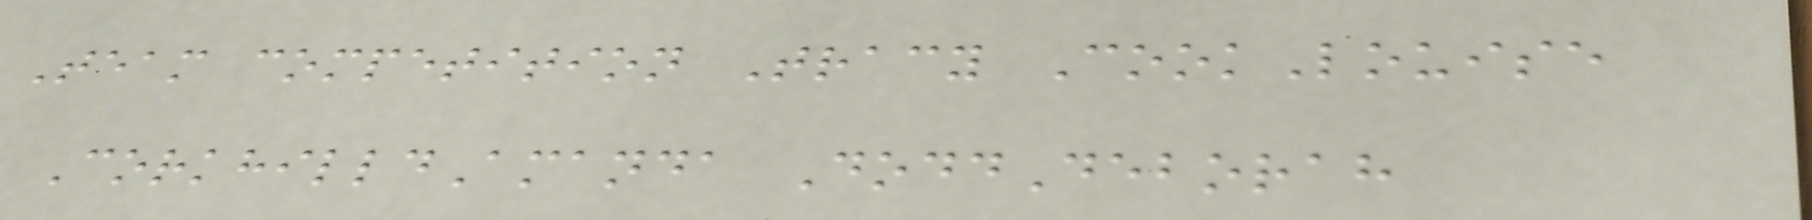Team competition Tracy CookLouise
CorkhilldAmanda DoddDeborah
